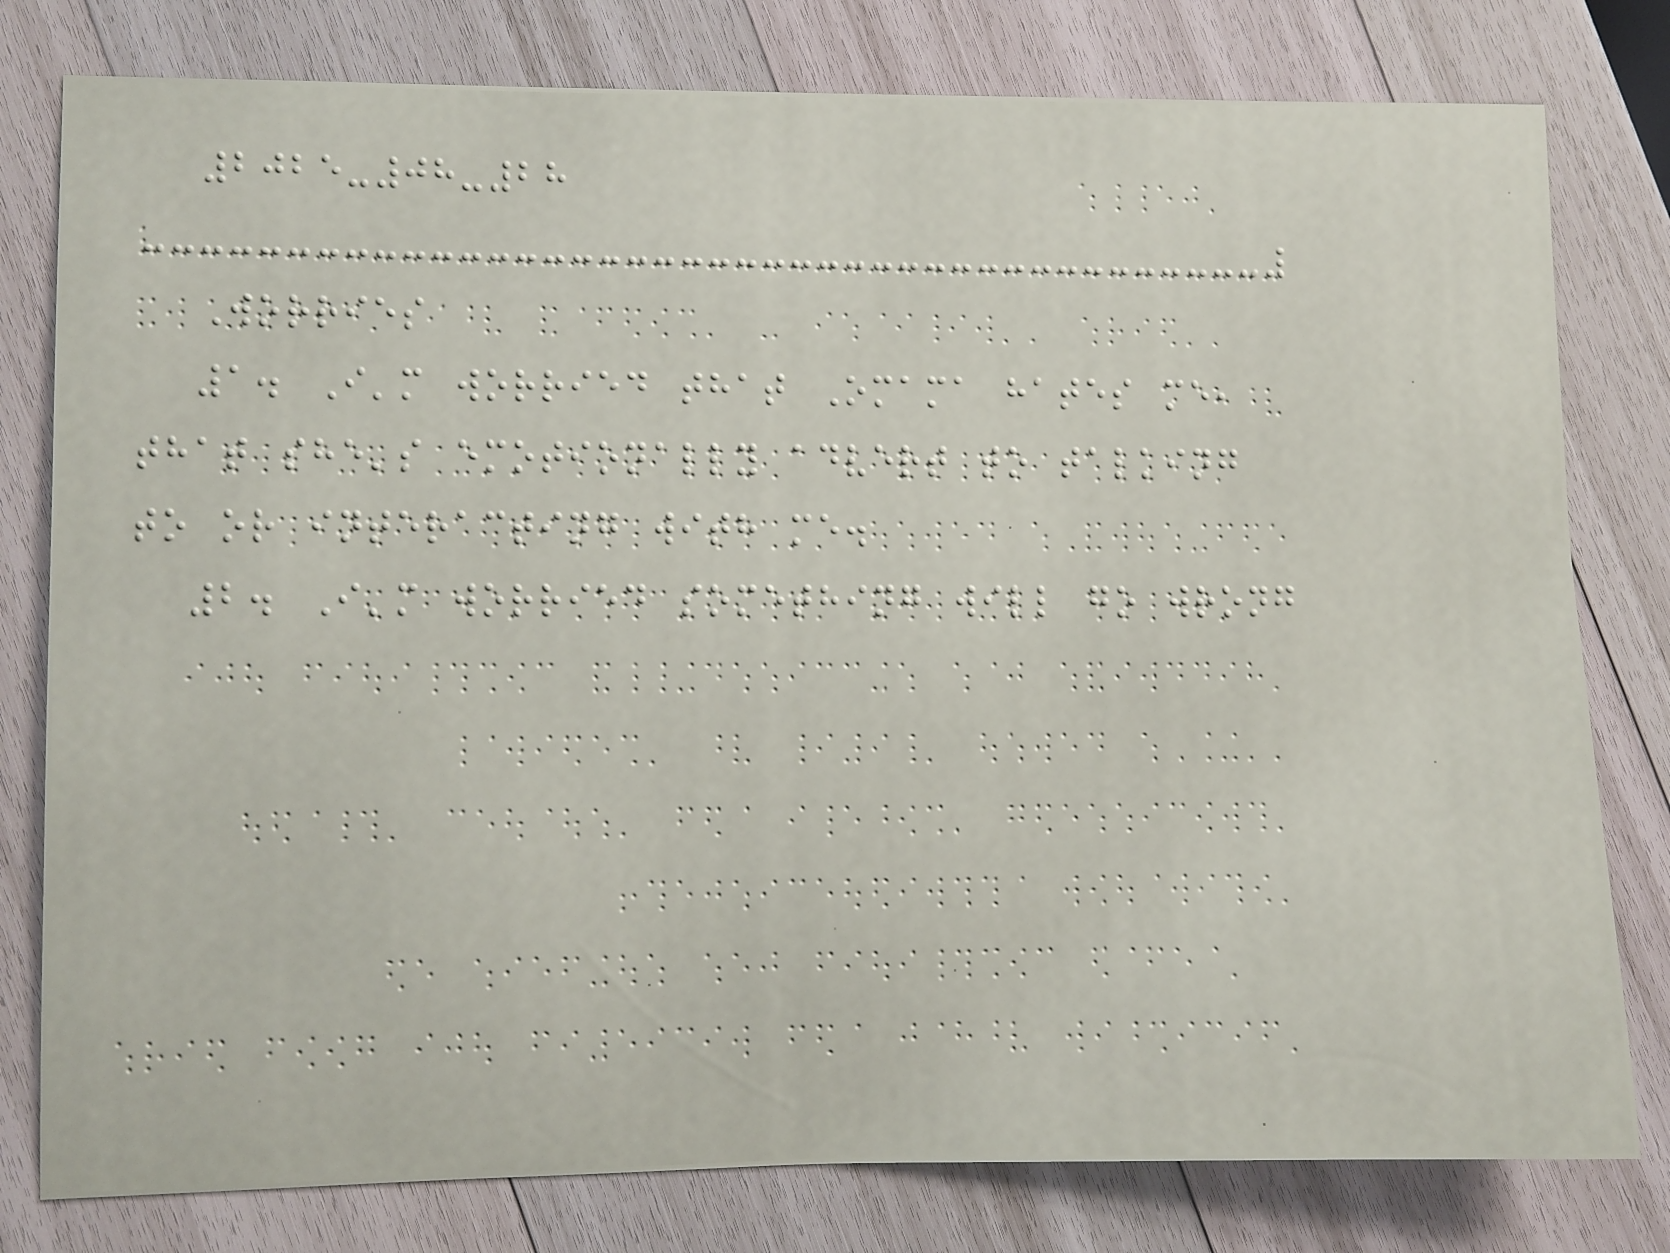2025-08-28
Worries
1. I'm worried that Omama hates me,
that she's emotionally advert to talking
to or interacting with me.
2. I'm worried something will go wrong
